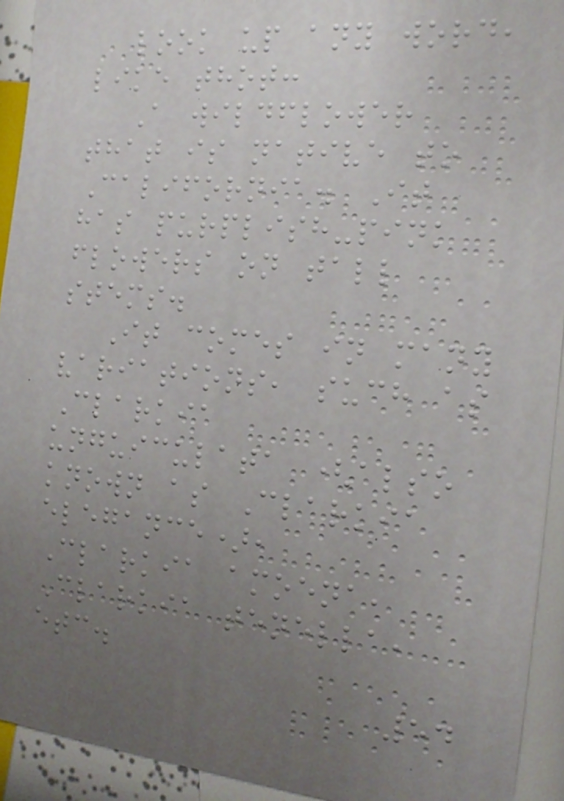look up any word,
like thot:
A wildflower
that is native to
California. It
has purplish-pink
flowers on tall
stems.
It comes in many
variations, such as
Clarkia
unguiculata (also
known as Clarkia
elegance),
Clarkia amoena,
Clarkia tenella,
etc.
54
